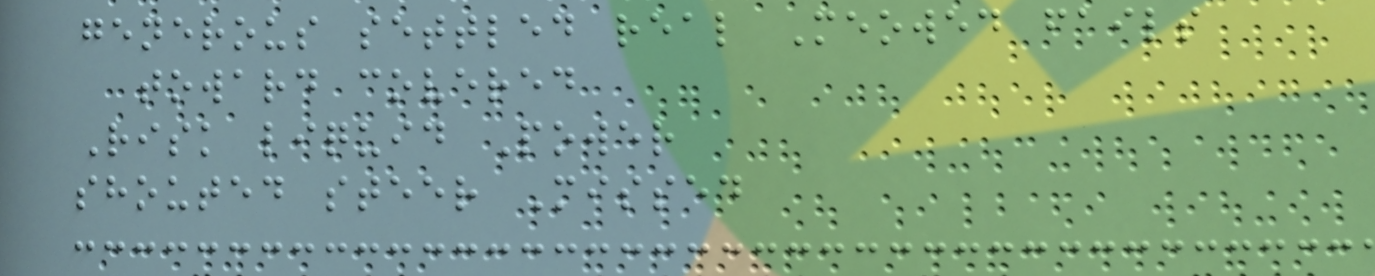generous settled real Meowed fails
toward covered
Risk liquid Power
shouted steer Missed
